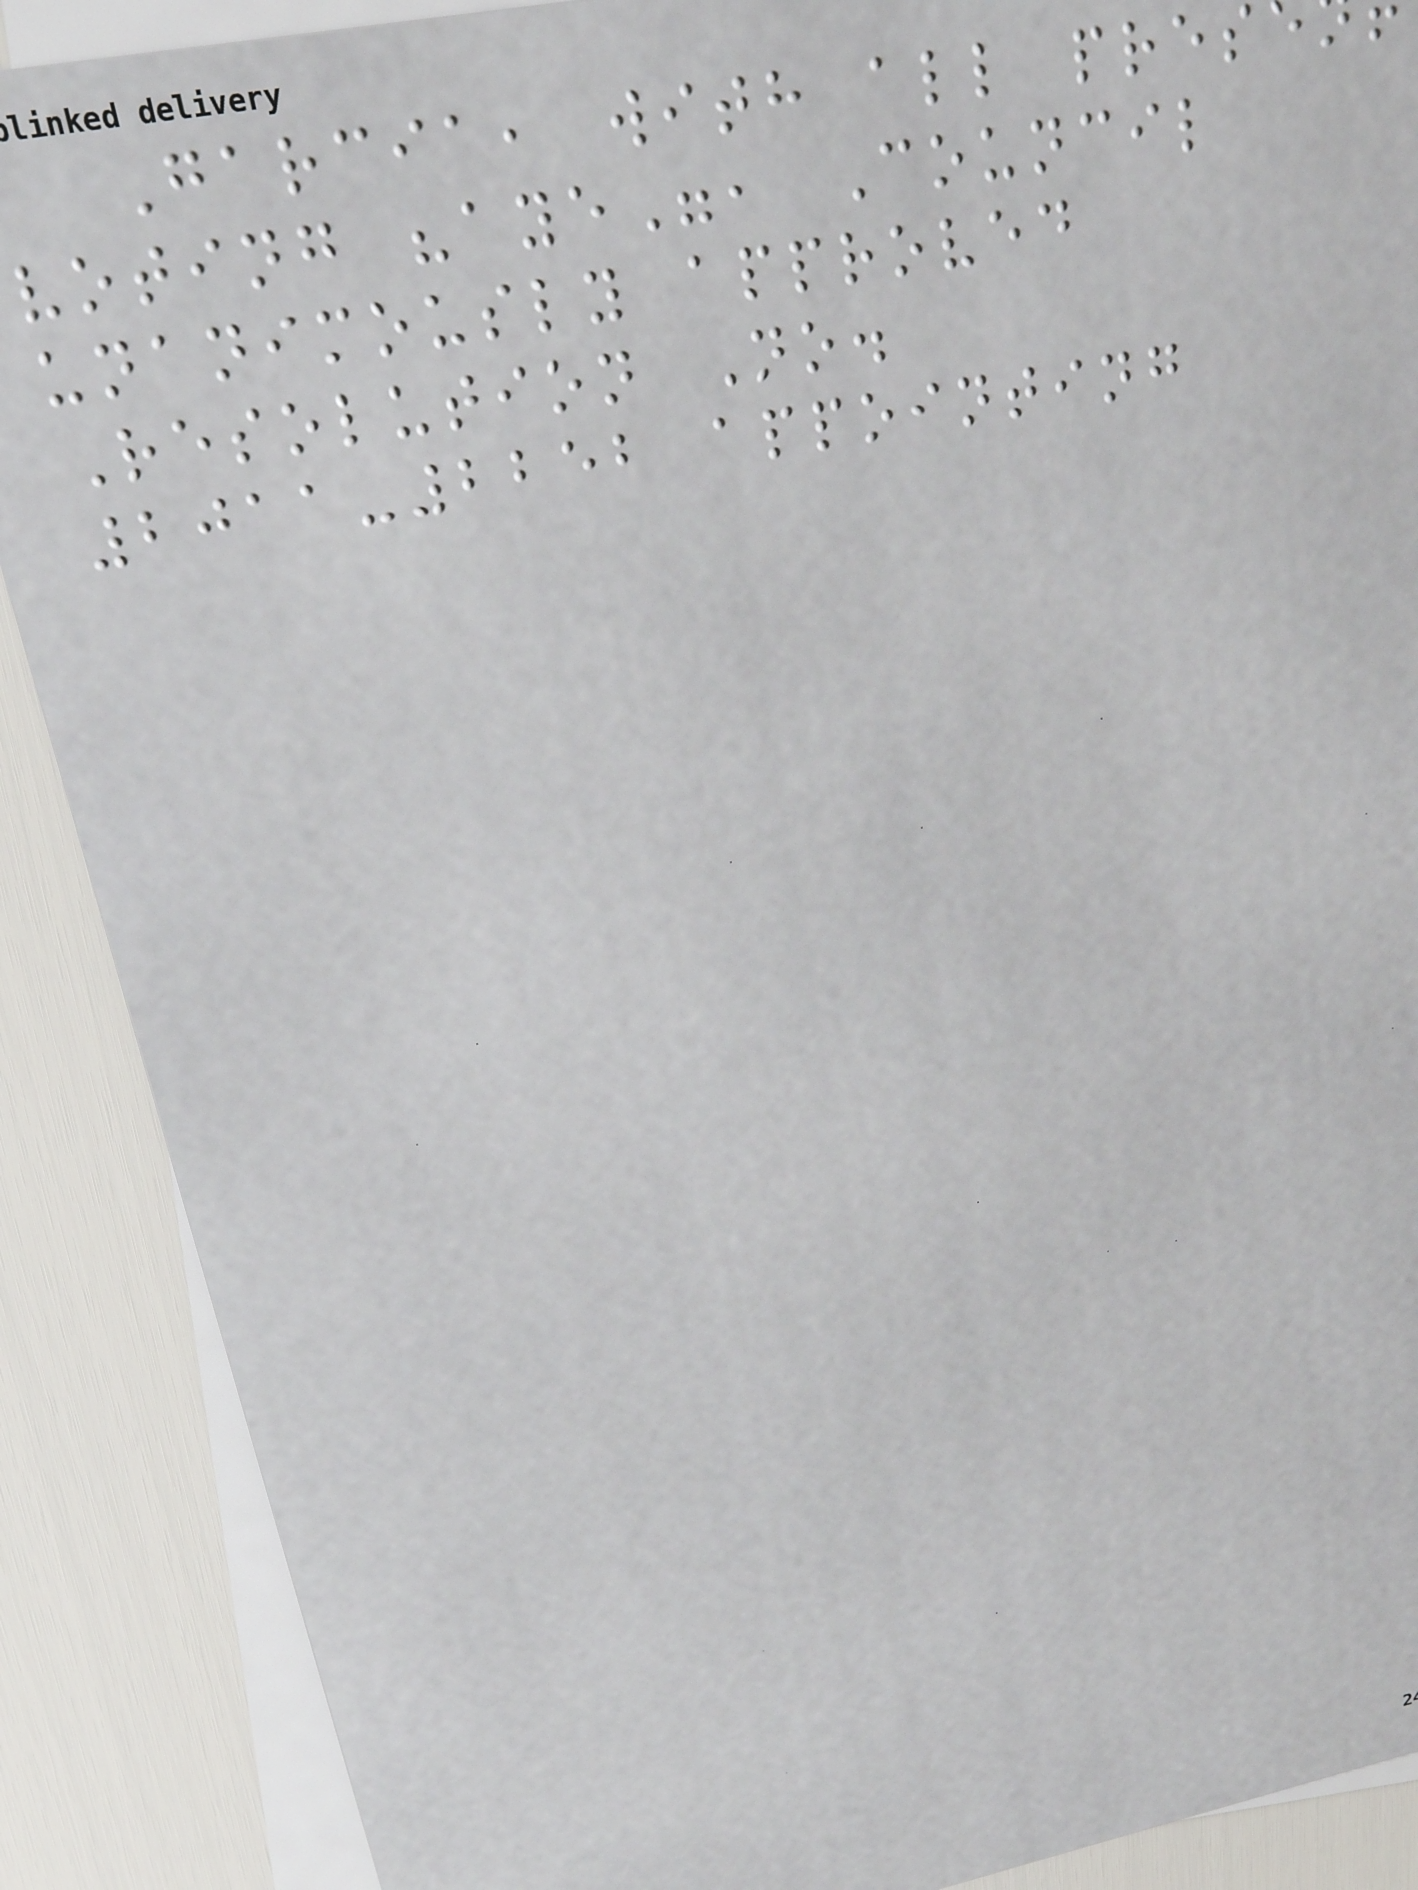Garcia, with all pres
voting "aye", Council
unanimously approved
Resolution No.
2011-2252 appointing
